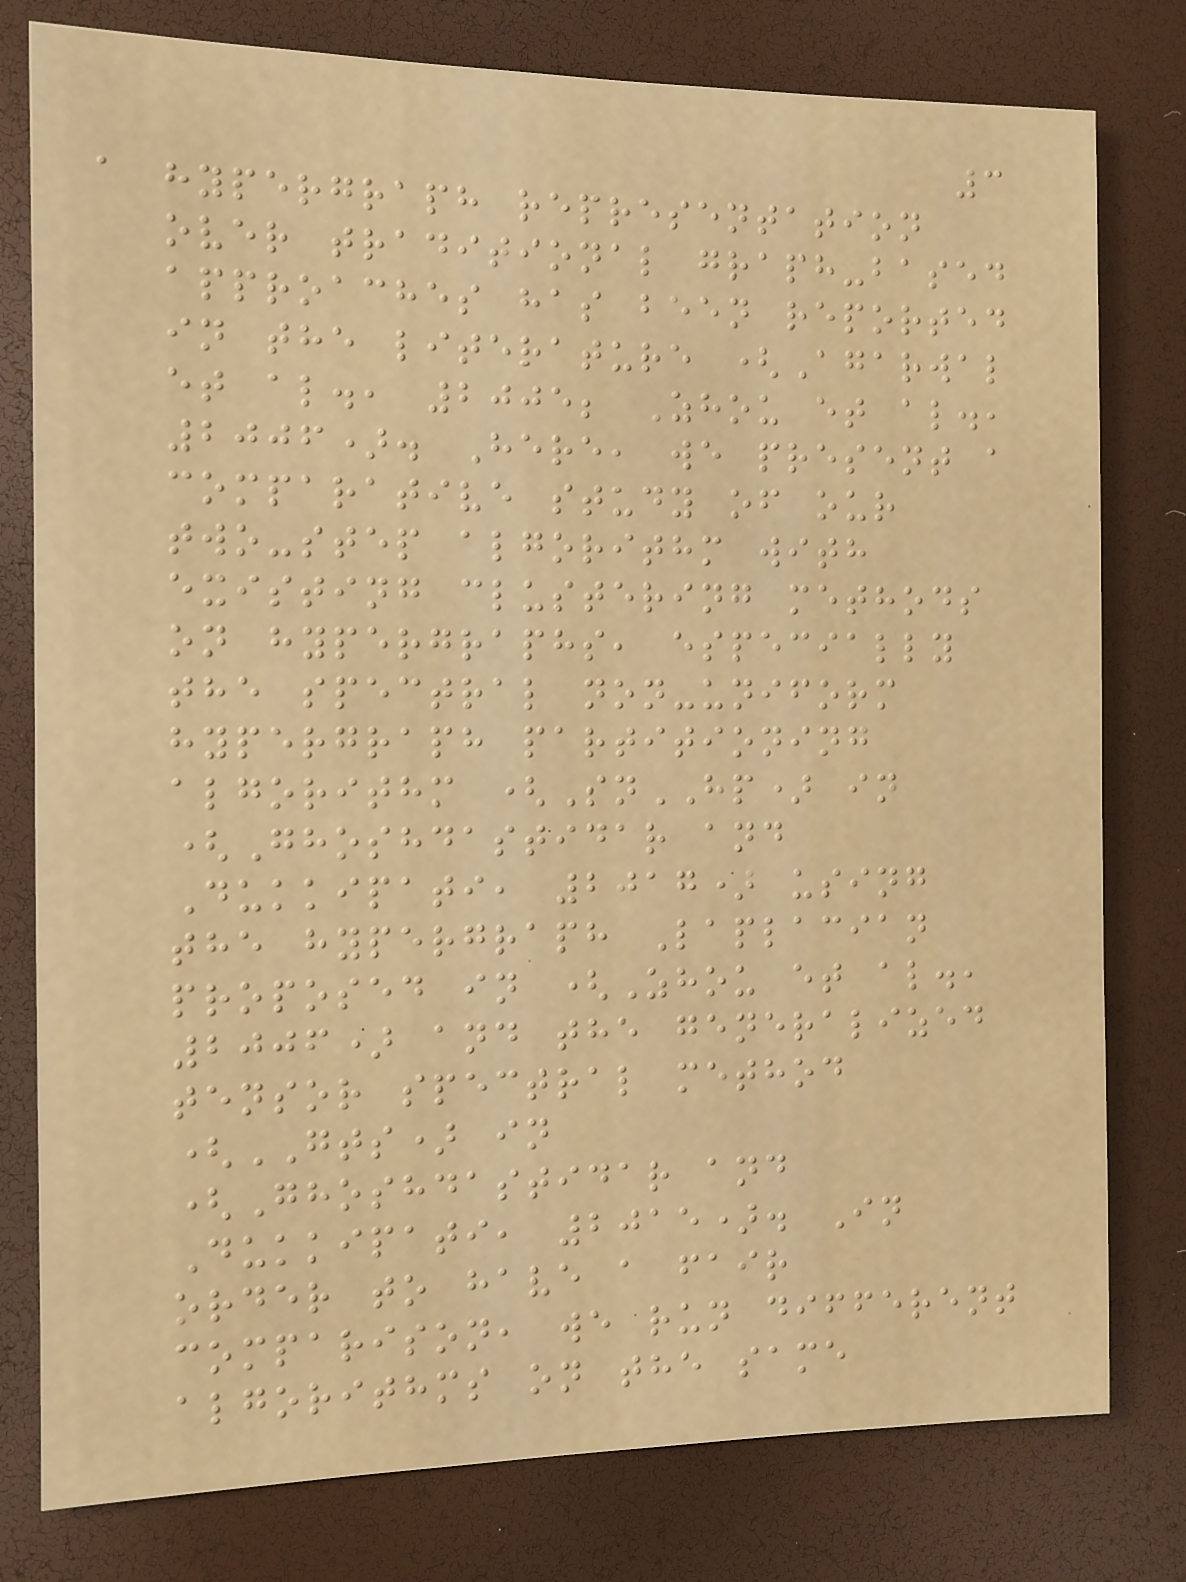3
a hypergraph representation
over traditional graph-based
approaches has been reported
in the literature (Agarwal
et al., 2005; Zhou et al.,
2006). Here, we present a
comparative study of our
two-step algorithm with
existing clustering methods
on hypergraphs, especially
the spectral non-uniform
hypergraph partitioning
algorithm (SnHP) in
(Ghoshdastidar and
Dukkipati, 2017) using
the hypergraph Laplacian
proposed in (Zhou et al.,
2006) and the generalized
tensor spectral method
(GTS) in
(Ghoshdastidar and
Dukkipati, 2015). In
order to have a fair
comparison, we run different
algorithms on the same
